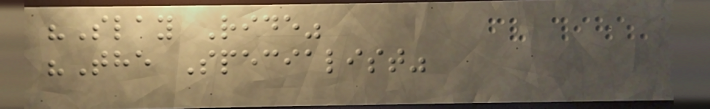"Slay Ride"
"The Specialist"
